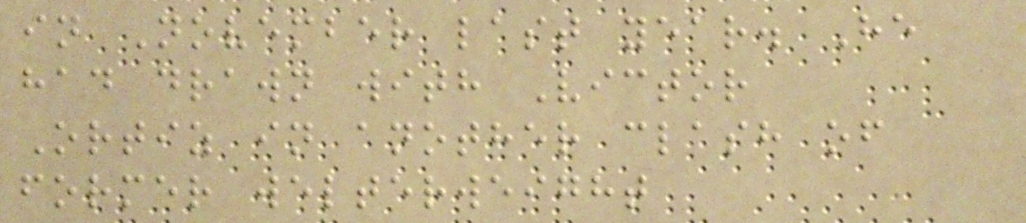in November last year. He
had drawn with Victor
Ortiz in another clash of
former welterweight
